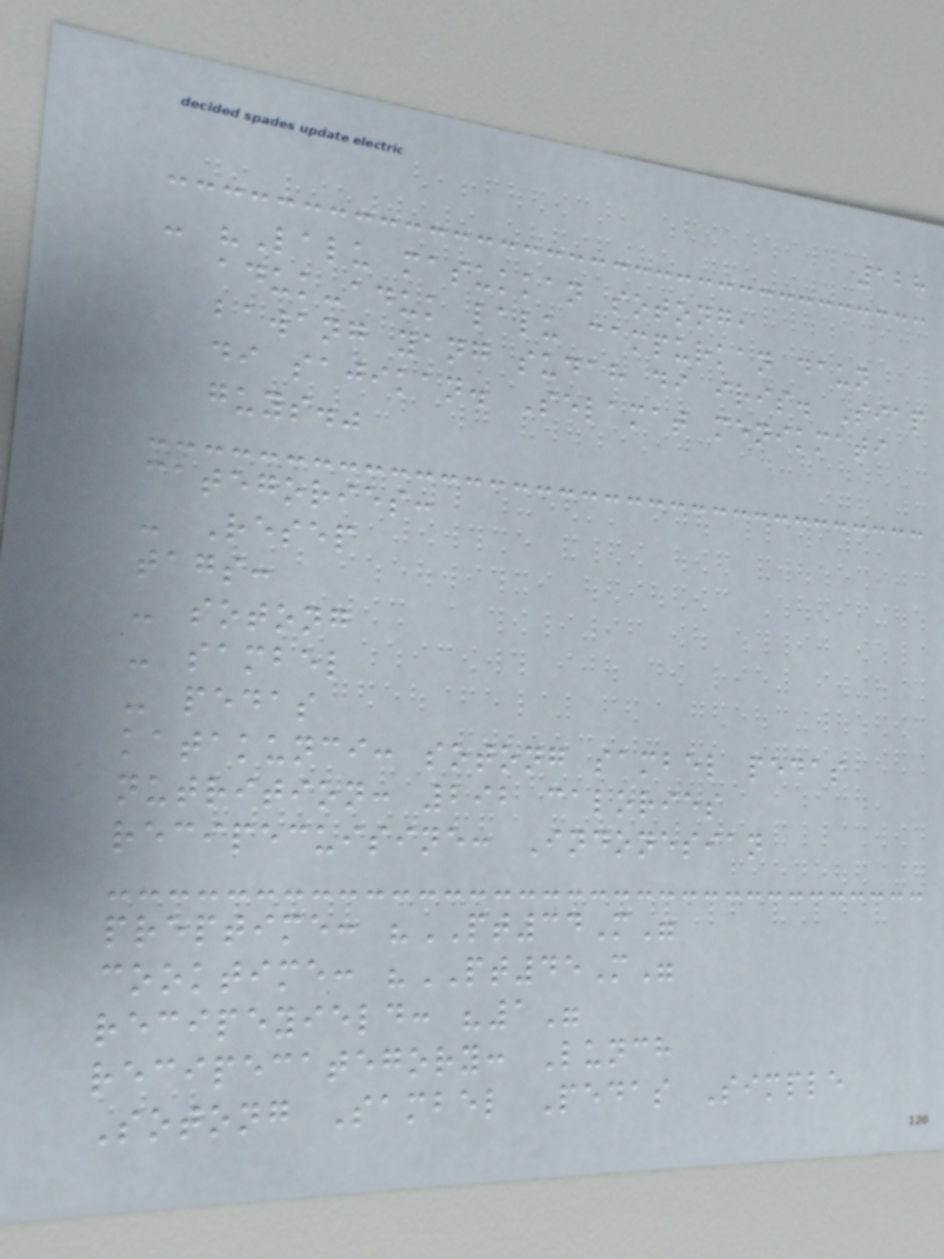128
- "Lalu masukkan sotong,
aduk-aduk lalu campurkan daun
bawang yang sudah di iris. Siap
di sajikan. Selamat menikmati
guys."
categories:
- Resep
tags:
- sotong
- sambel
- pedas
katakunci: sotong sambel pedas
nutrition: 292 calories
recipecuisine: Indonesian
preptime: "PT34M"
cooktime: "PT45M"
recipeyield: "1"
recipecategory: Lunch
Sotong Sambel Pedas Simple
